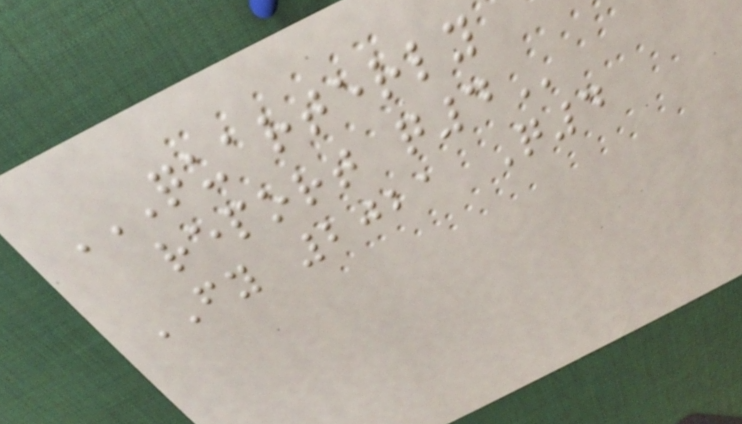QUARTERLY
REPORT Q4
FY 2021 Q4
